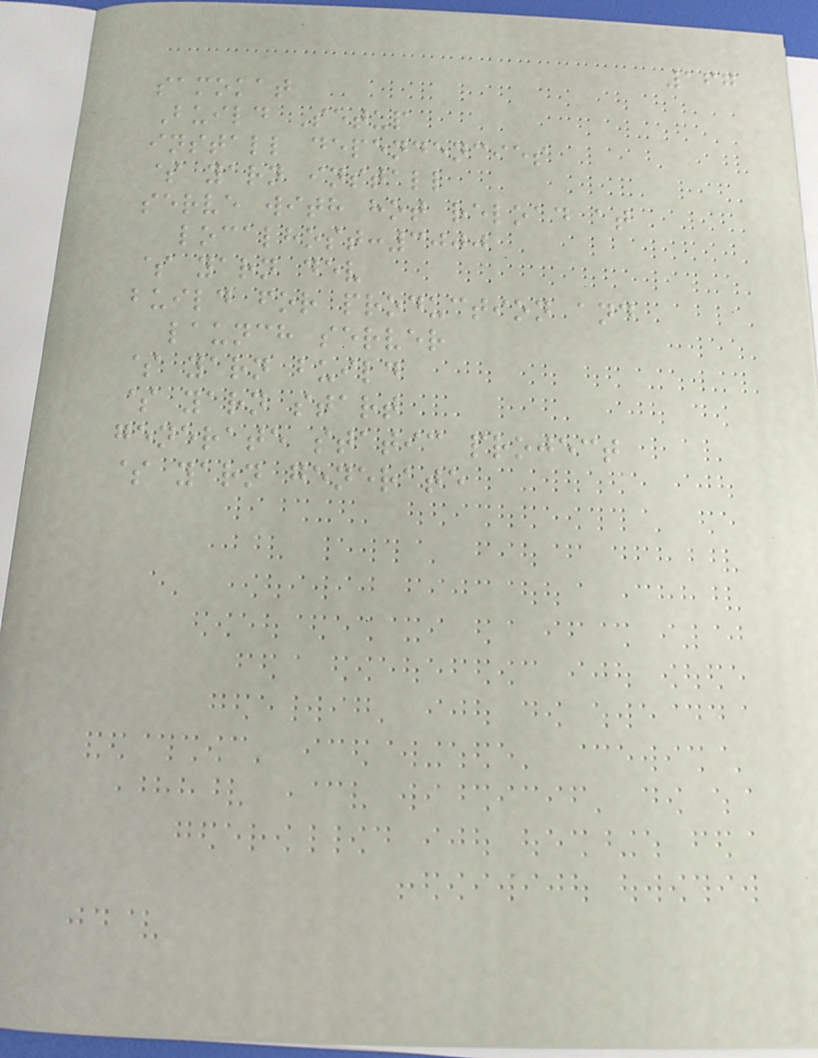167
samokat
Build Setup
install dependencies
$ yarn install
serve with hot reload at
localhost:3000
$ yarn dev
build for production and
launch server
$ yarn build
$ yarn start
generate static project
$ yarn generate
